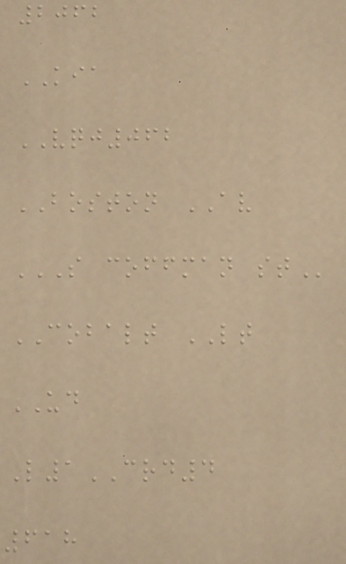2062
KIA
VQJ062
BOSTON AV
S COFFMAN ST
COBALT LT
UD
L1CRD4
618
